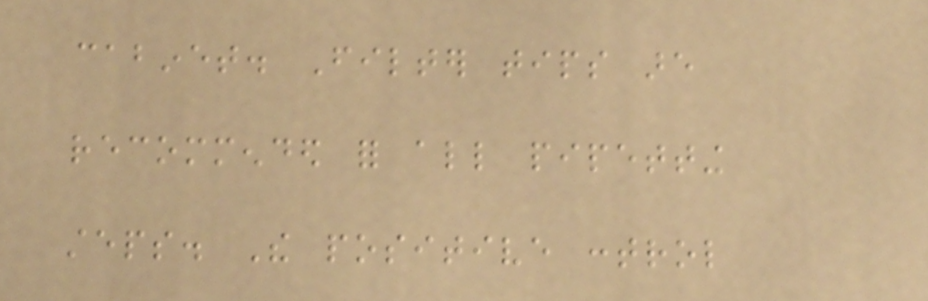cabinet. Filter tips are
recommended for all pipetting
steps. The positive control
